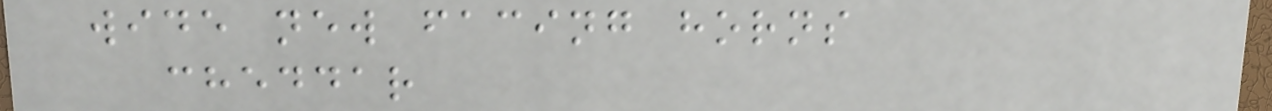wide new facing horns
cheddar
